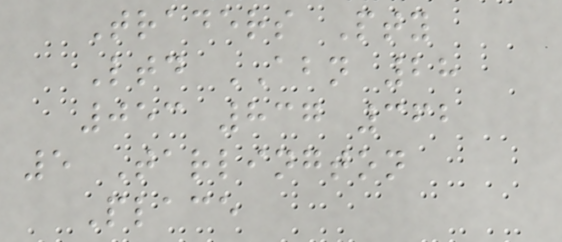Traders Pty
Ltd ABN 28
053 837 362
5 Tarlington
Place
